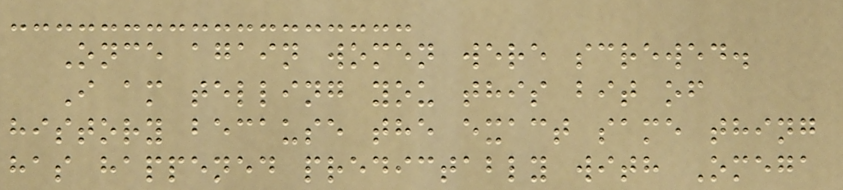Once again women were screwed.
I am telling you this bit of
history because the exact same thing
has happened predictably with Omega
